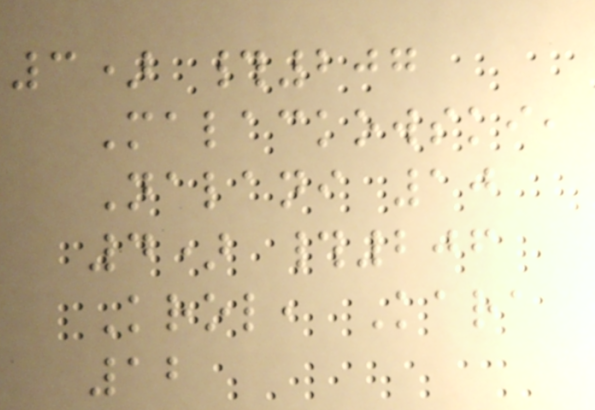3) #207
Malackowski,
Nalani 10
4) #206
Krol, Kara
12
